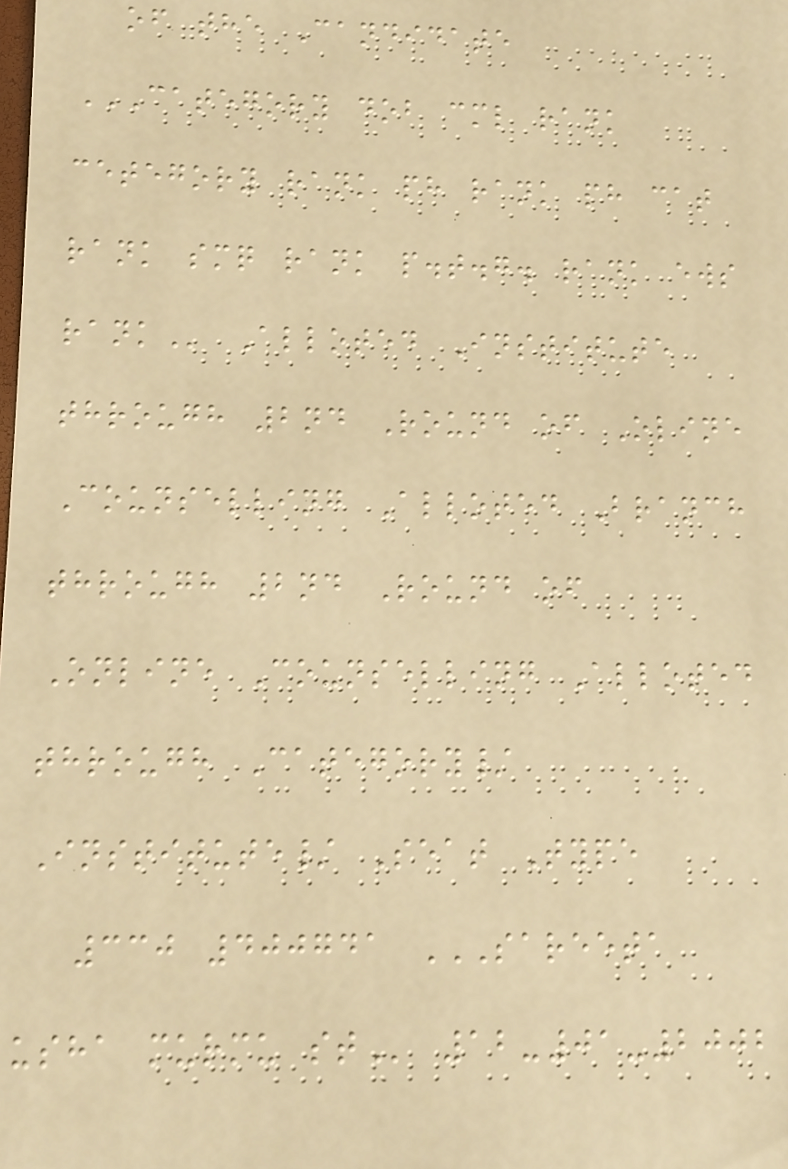of the Candidate
CATEGORY DOB CML RANK
CETEGORY RANK PH RANK PH CAT
RANK SMQ RANK P.T.G. RANK EWS
RANK Alloted Institute
through 2nd Round of Oline
Counselling Alloted Branch
through 2nd Round of
Online Counselling Alloted
through Category/
Institute/ Seat Type
330 400741 SAREETA
USHA MURMU ST 12-01-2002
